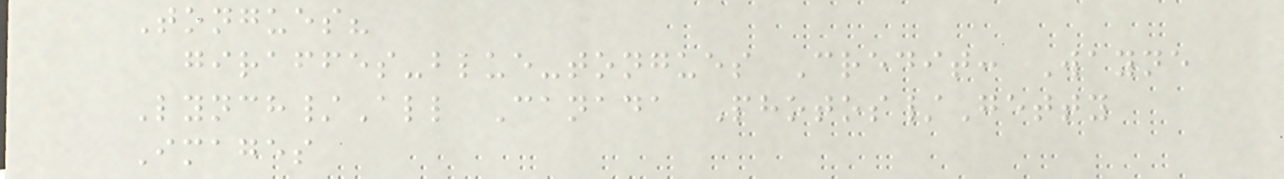Tongues?
giraffes-blue-tongues Credit: Wayne
Lynch/All Canada Photos/Getty
Images
